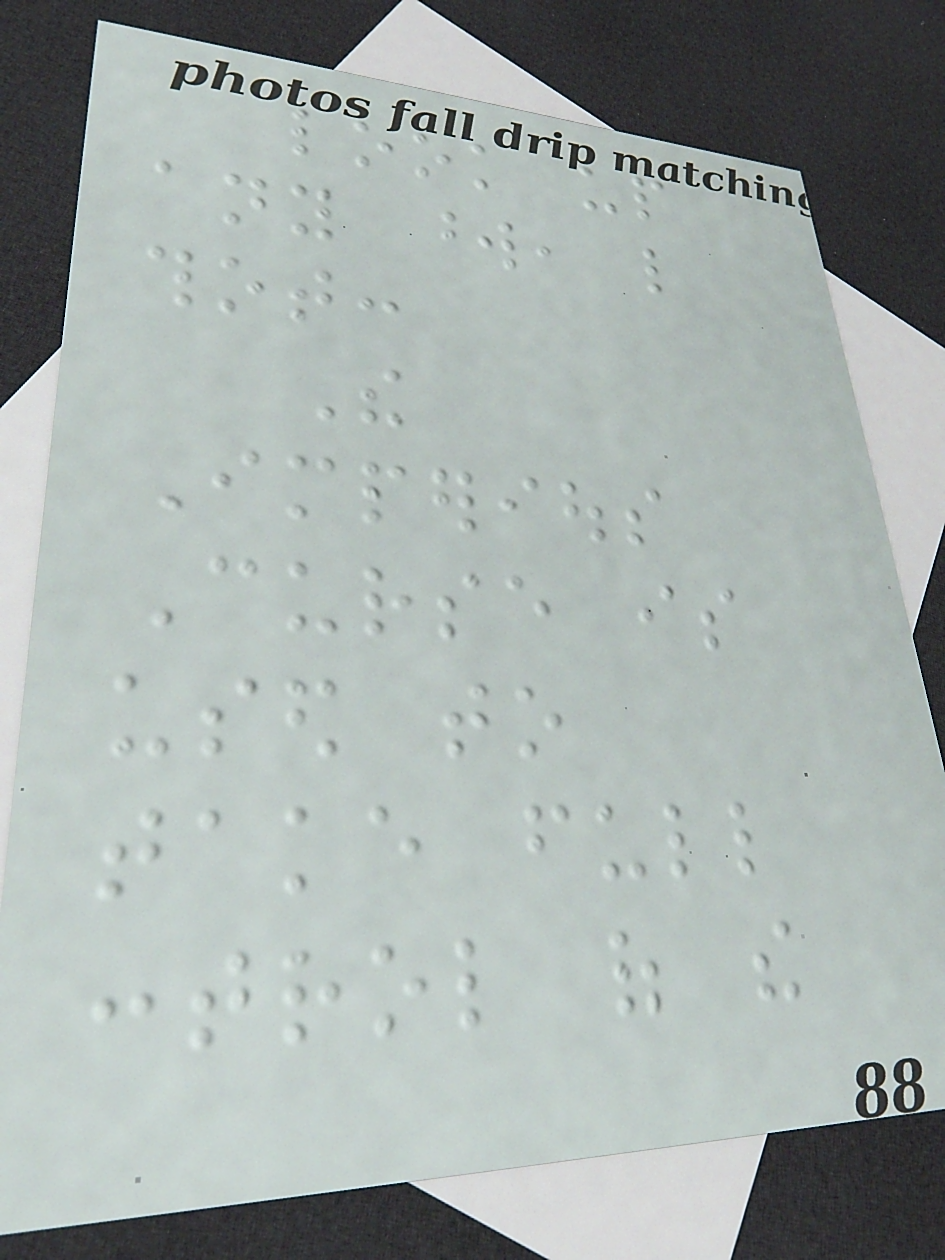look up
any word, like
thot:
The
Imperious
Curse is
used to
take full
control of the
